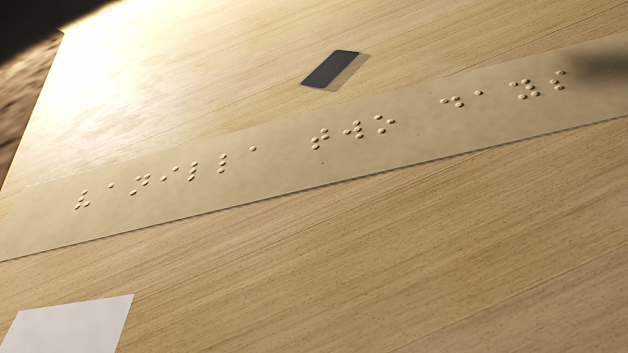vanilla two days
